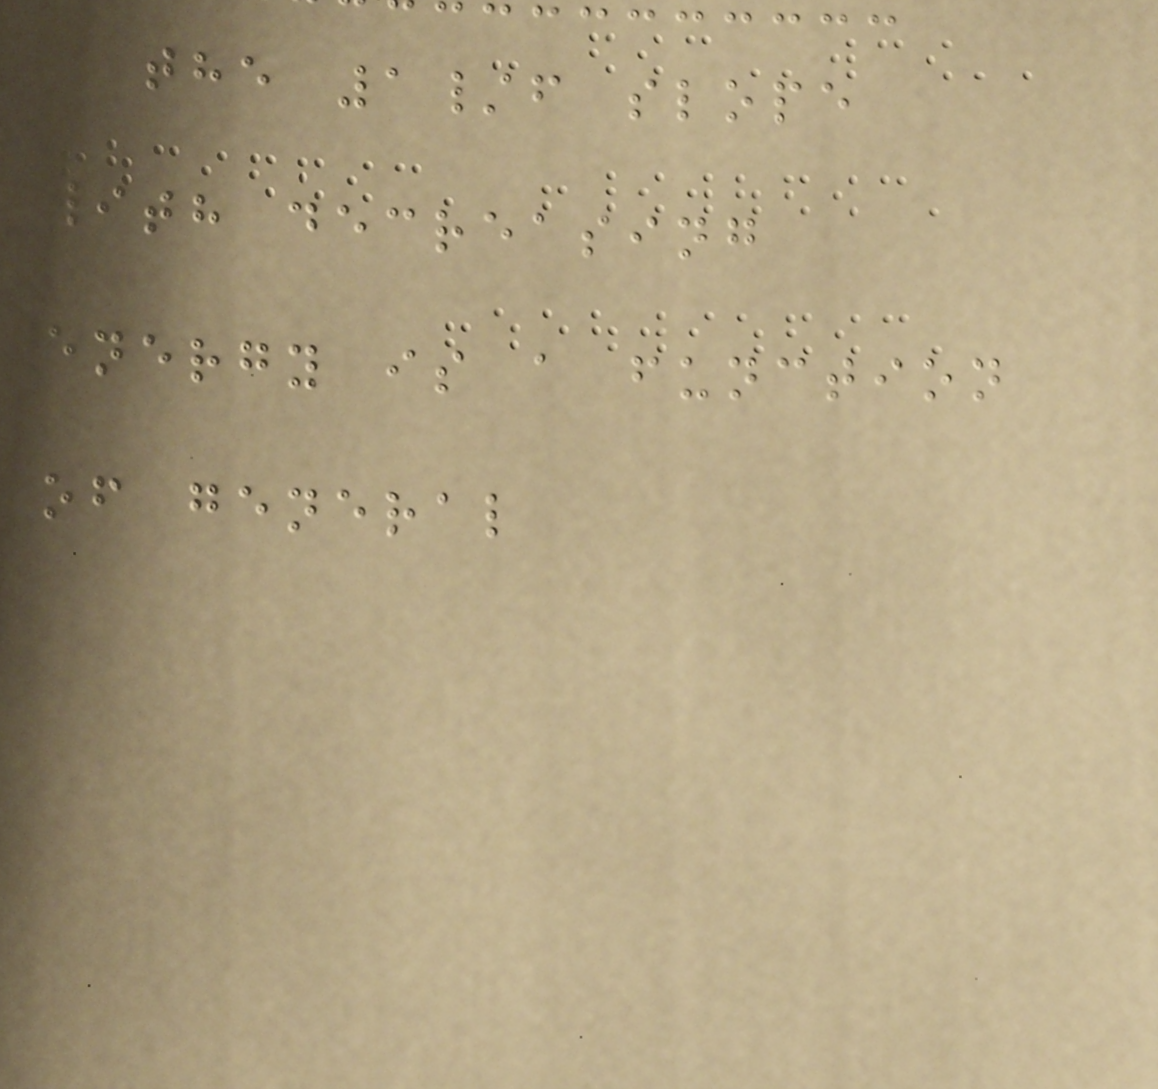the 1/f slope
with decreasing
energy is a function
of general
